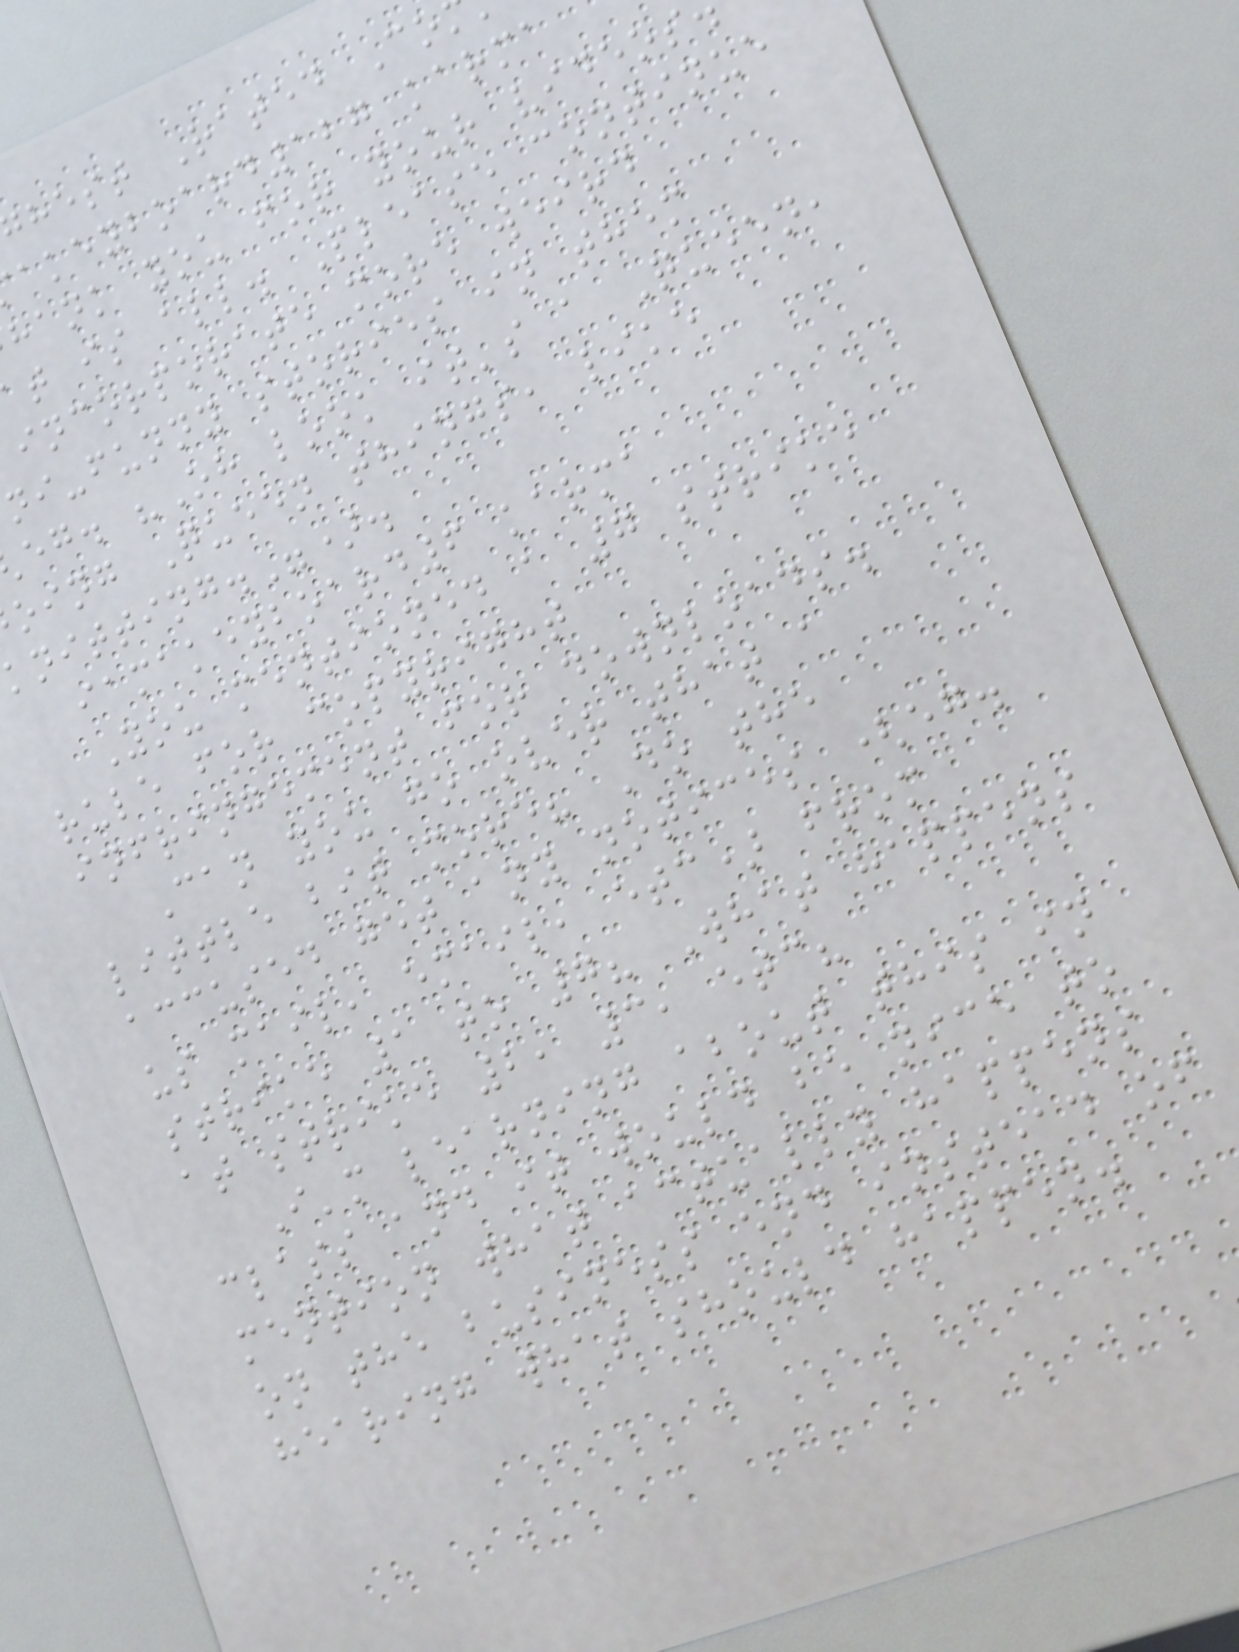hest Rated Co
akeyboard127 karma
hank you for your videos
t is all. Please continue
incorporate more weird
ni-funny stories in them
eg. "Oh look it's a Queen,
oing Queen things, like
knitting.").
iamakeyboard6 karma
You mentioned a 7 strike
rule for copyright
infringement for downloads.
Can you go over that a
little bit more? Do the
accused get any notices (eg.
us mail, email, etc) from
strike 1 to 7? What happens
at strike 2, 3, etc?
I'm learning about this in
class and it would be nice to
mention what actually happens
on the business end instead of
hearing what should happen.
